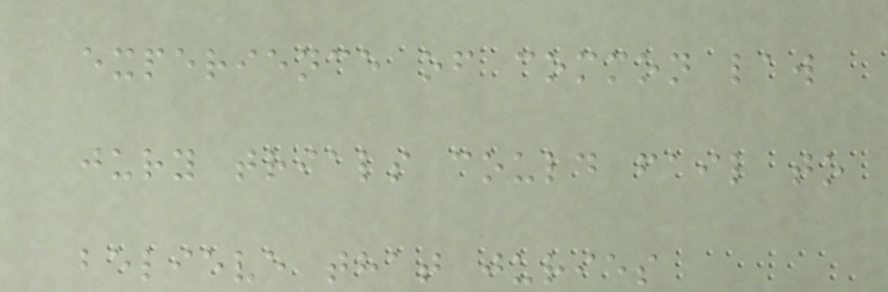experience of common law
jury trials could fail to
believe that juries
